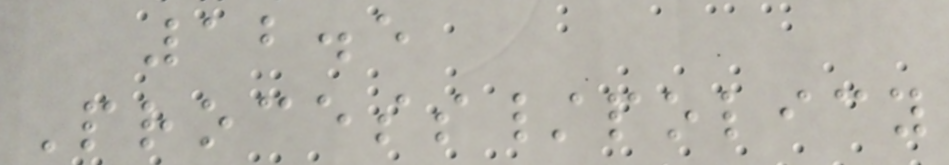12.5
Process/policy
